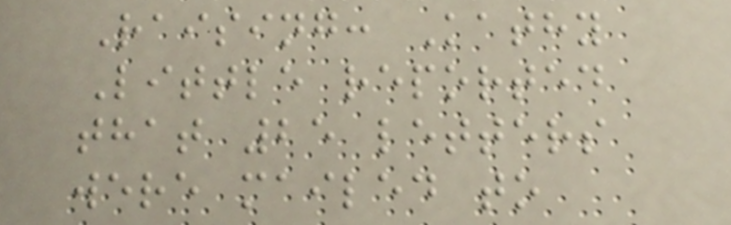Raising: Kathy
Little reported
that 25 letters
were mailed to
